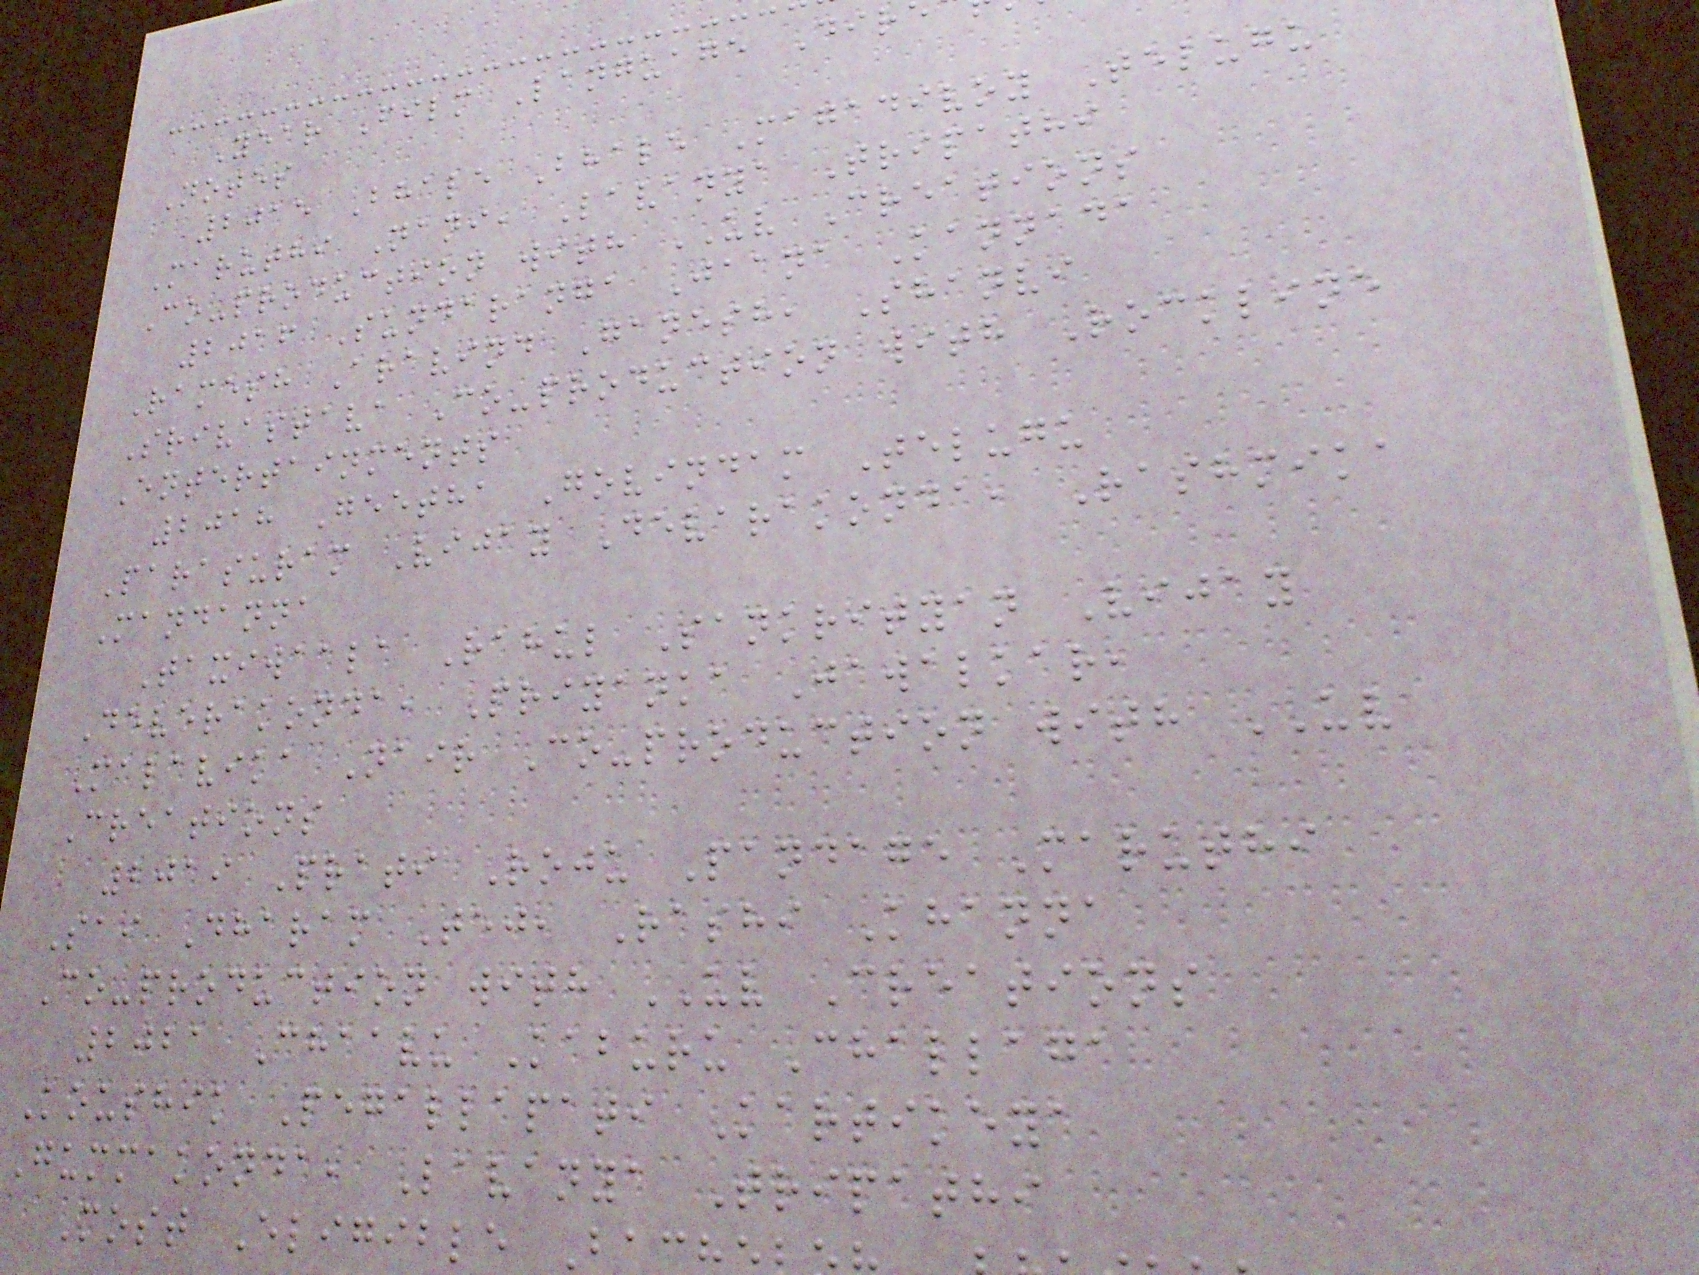Year Film Language Dir
Notes
2015 Bhale Bhale Magadivoy Telugu
Maruthi Nani, Lavanya Tripathi
Co-production with UV Creations
2016 Sundaranga Jaana Kannada
Ramesh Aravind Ganesh, Shanvi
Srivastava Co-production with Rockline
Entertainments
2018 Geetha Govindam Telugu
Parasuram Vijay Devarakonda, Rashmika
Mandanna
Taxiwaala Rahul Sankrityan Vijay
Deverakonda, Priyanka Jawalkar,
Malavika Nair Co-production with UV
Creations
2019 Prati Roju Pandage Maruthi
Sai Dharam Tej, Rashi Khanna
Co-production with UV Creations
2021 Chaavu Kaburu Challaga
Koushik Pegallapati Kartikeya
Gummakonda, Lavanya Tripathi
Most Eligible Ba
